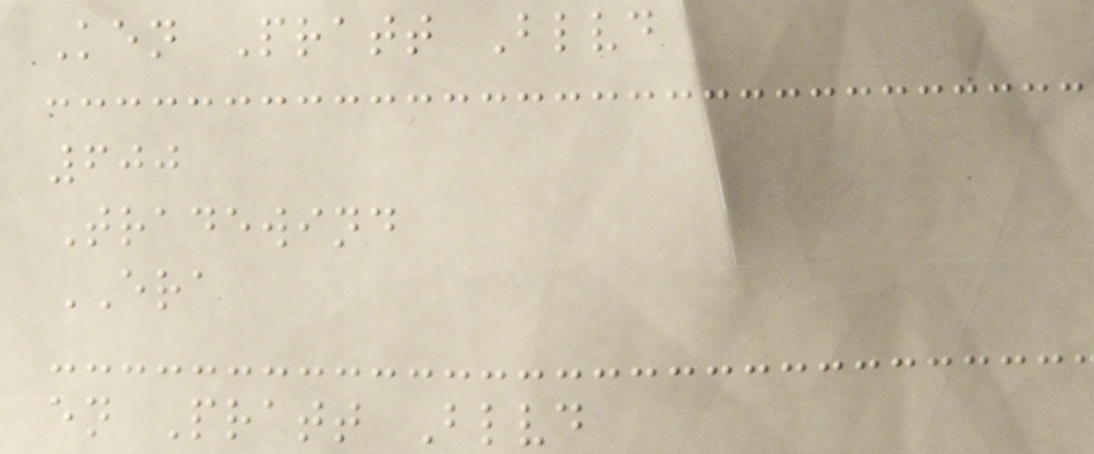Ken Pratt Blvd
600
Tradewind
ERA
en Pratt Blvd
